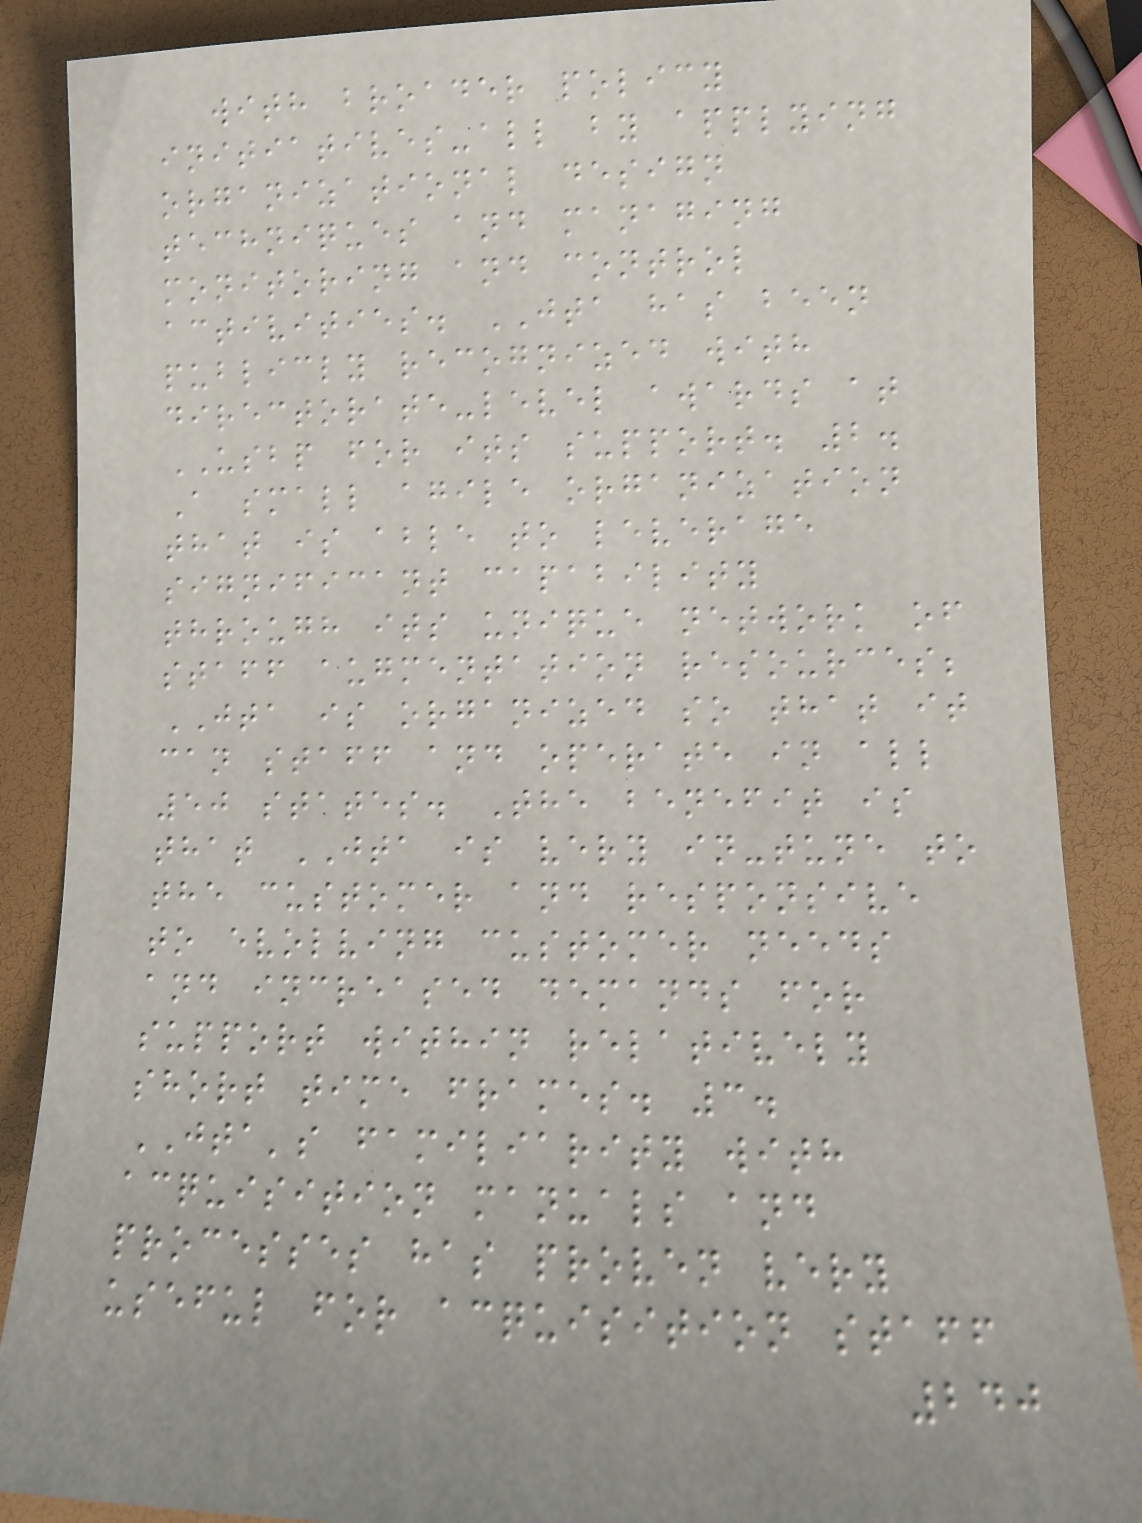with broader policy
initiatives-all by applying
organizational design
techniques and managing
monitoring and control
activities. JTA has been
publicly recognized with
directorate-level awards at
USBP for its support. 2.
A small agile organization
that is able to leverage
significant capability
through its unique network of
staff augmentation resources;
JTA is organized so that it
can staff and operate in all
50 states. The benefit is
that JTA is very in-tune to
the customer and responsive
to evolving customer needs
and increased demands for
support within relatively
short time frames. 3.
JTA's familiarity with
acquisition manuals and
processes has proven very
useful for acquisition staff
240
